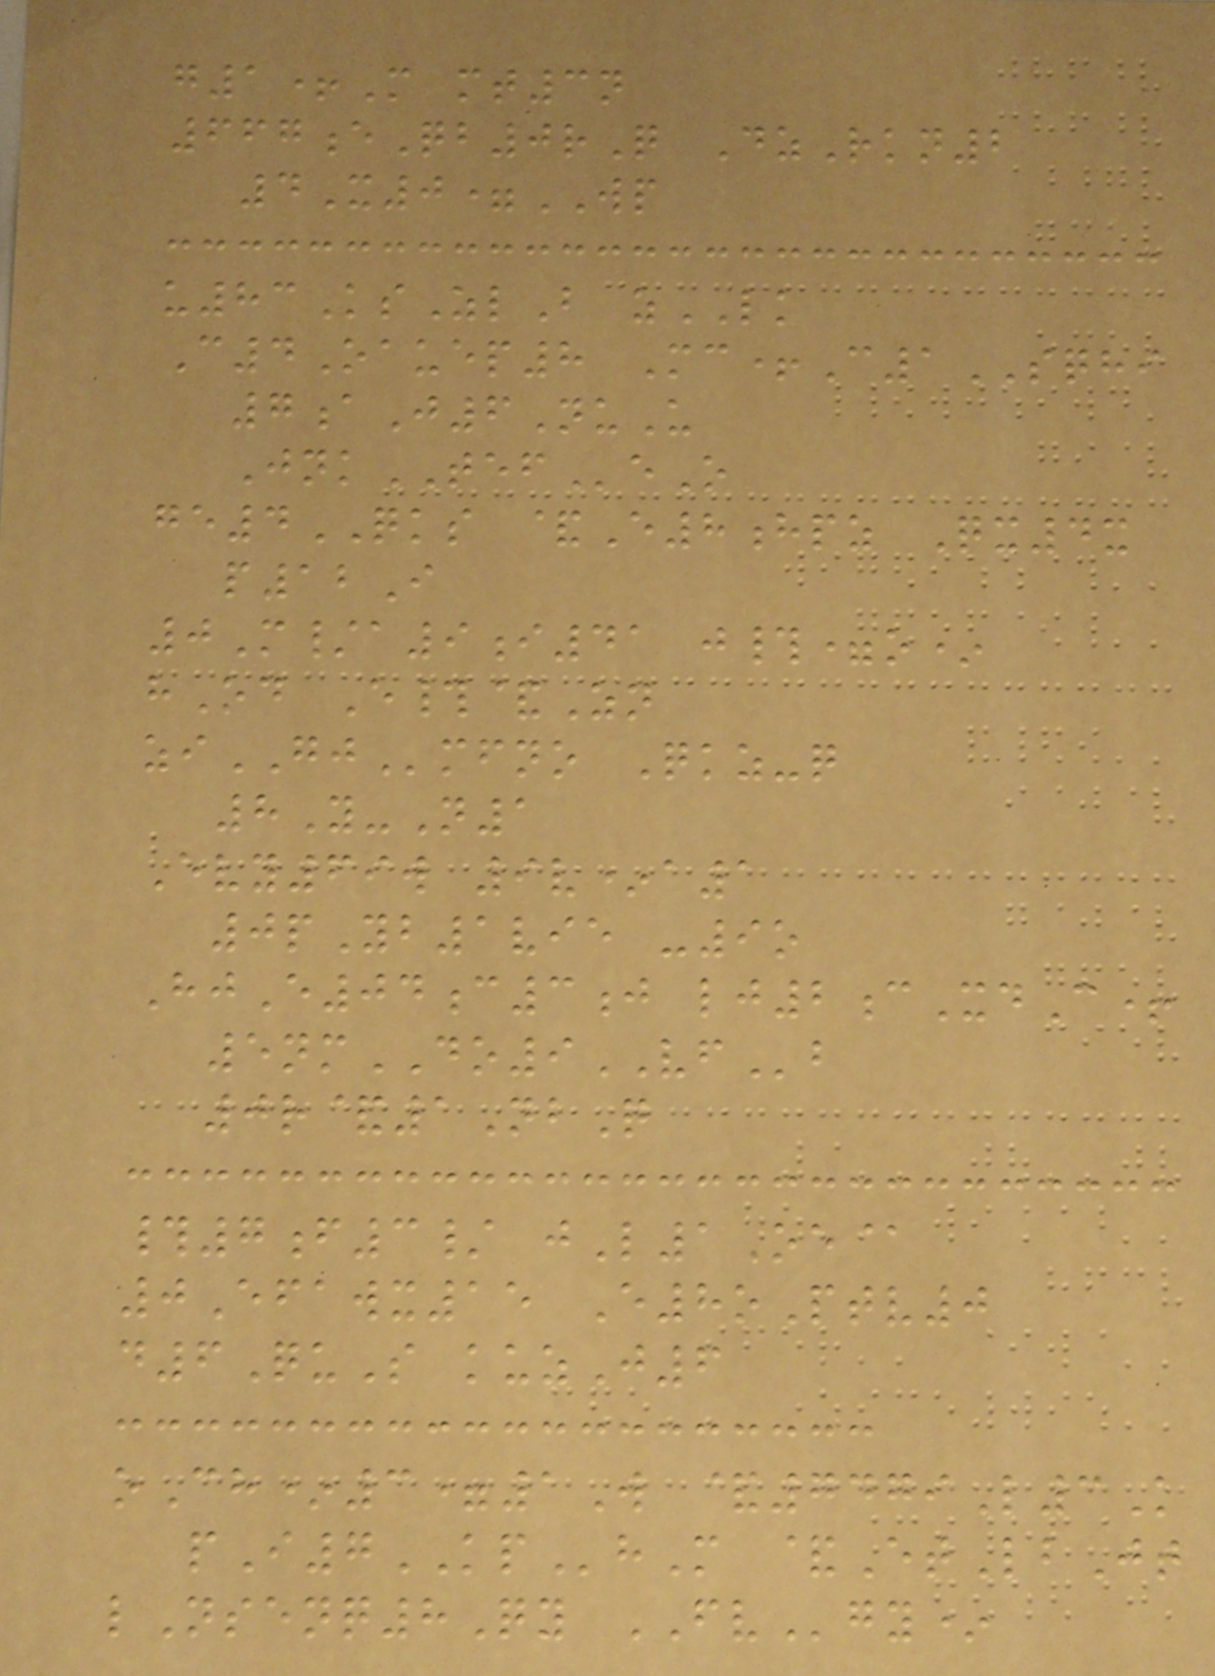g1+M mt3n
667eQb0rQ DzRkn2
4X0=WP
u83KsZlB zLK
C4Oauep8 Mc+C1SQHI
7aJ6NuU
JnkTEFeO
ge4QKS &E8hpz Qx4x
p12I
0M/a9i41 j#=o*
hOd E#&Zn
ziGJmfno Qkz-q
8Y-N1
Evy69w 9v*a1
0pYb1vie -9o
HjE04c3j lj2cXdC+
5nmDO9VFb
0r&1NbQ
#7f3/ jL1Oe@
0Efawx15 E8oPtv0
d6QuS kuzJ6
oCh*3=1W &7479L3K
pI7KPhM &EtLbJt
lNsenq8Qy FVgy*
